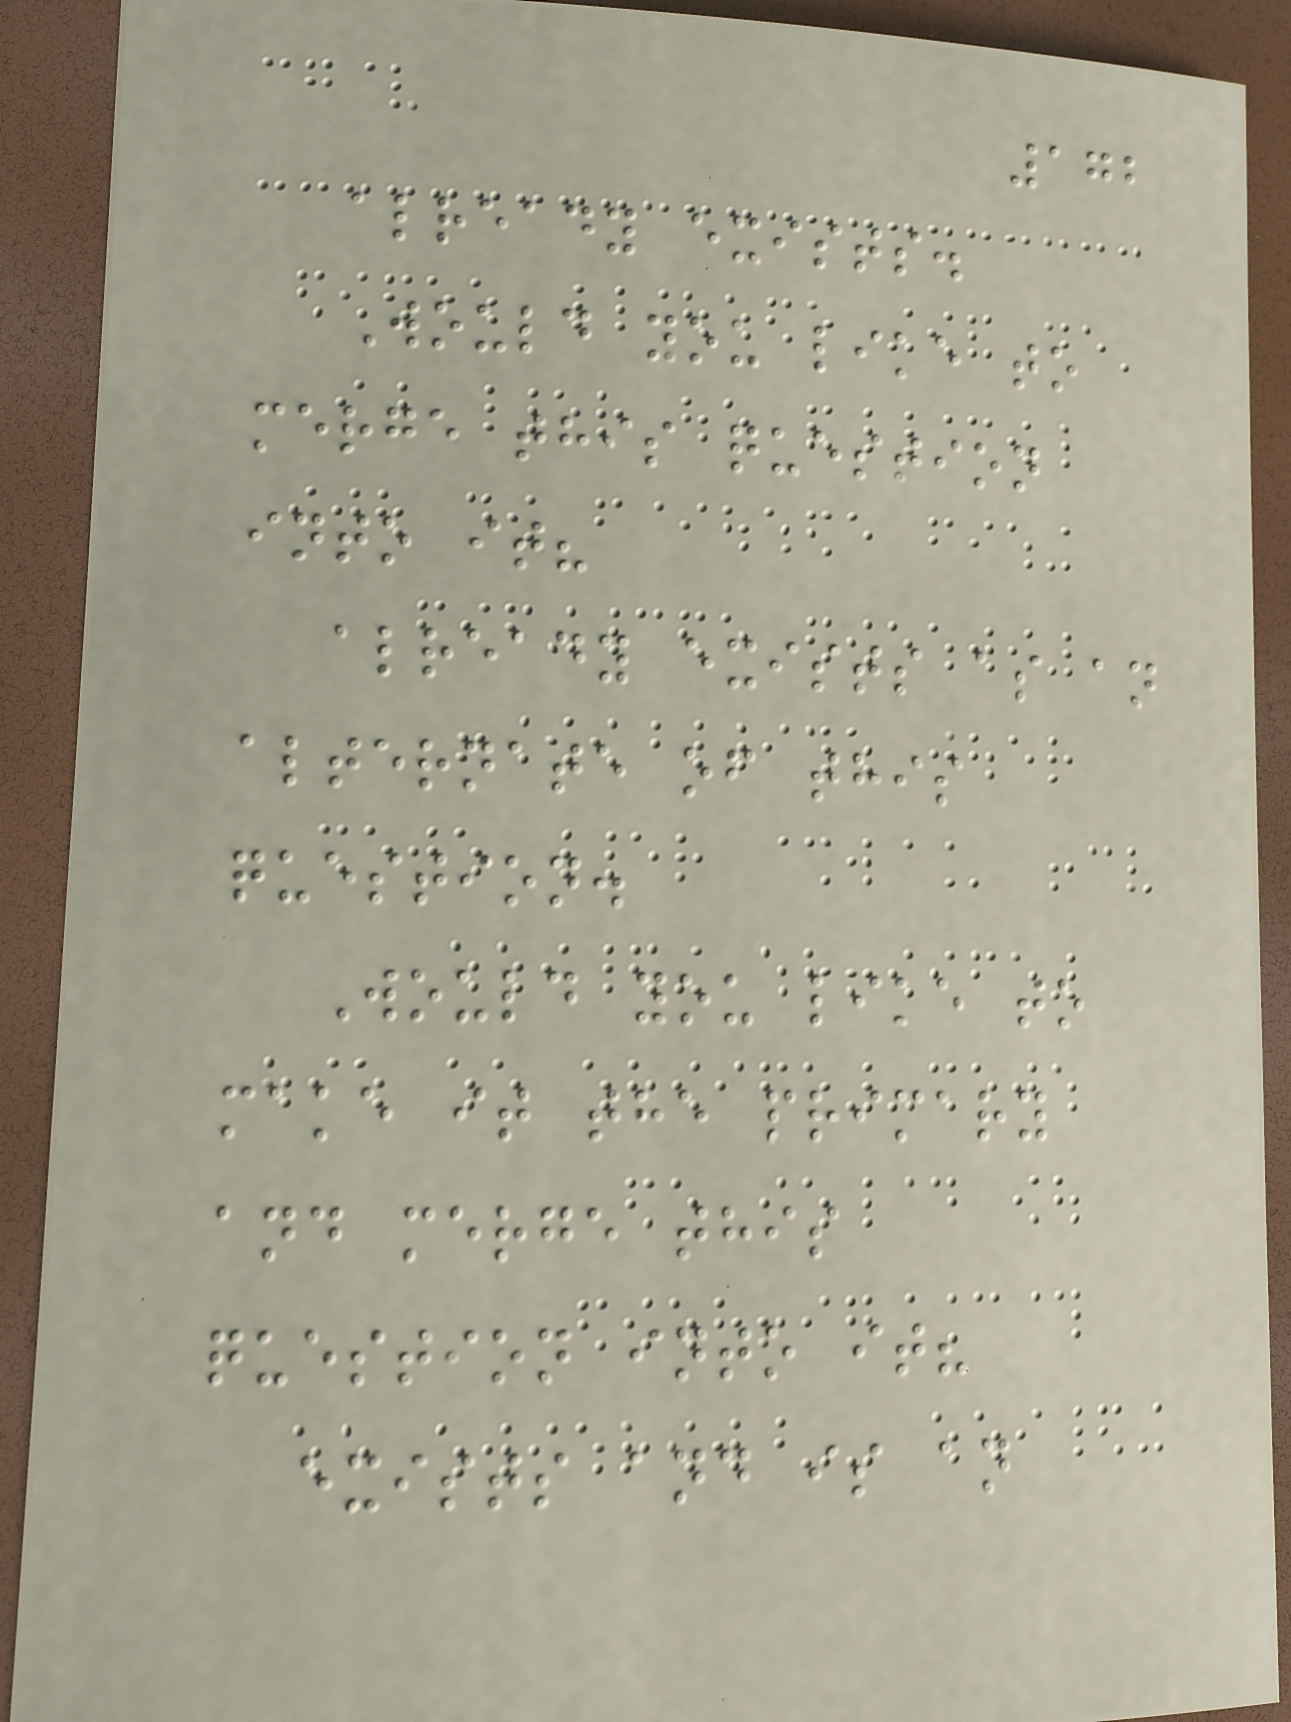172
already exists.
Would you like to
merge this question
into it?
already exists as an
alternate of this
question.
Would you like to
make it the primary
and merge this
question into it?
exists and is an
